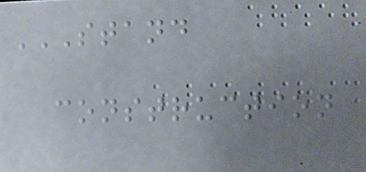STAND
CONSTRUCTION
